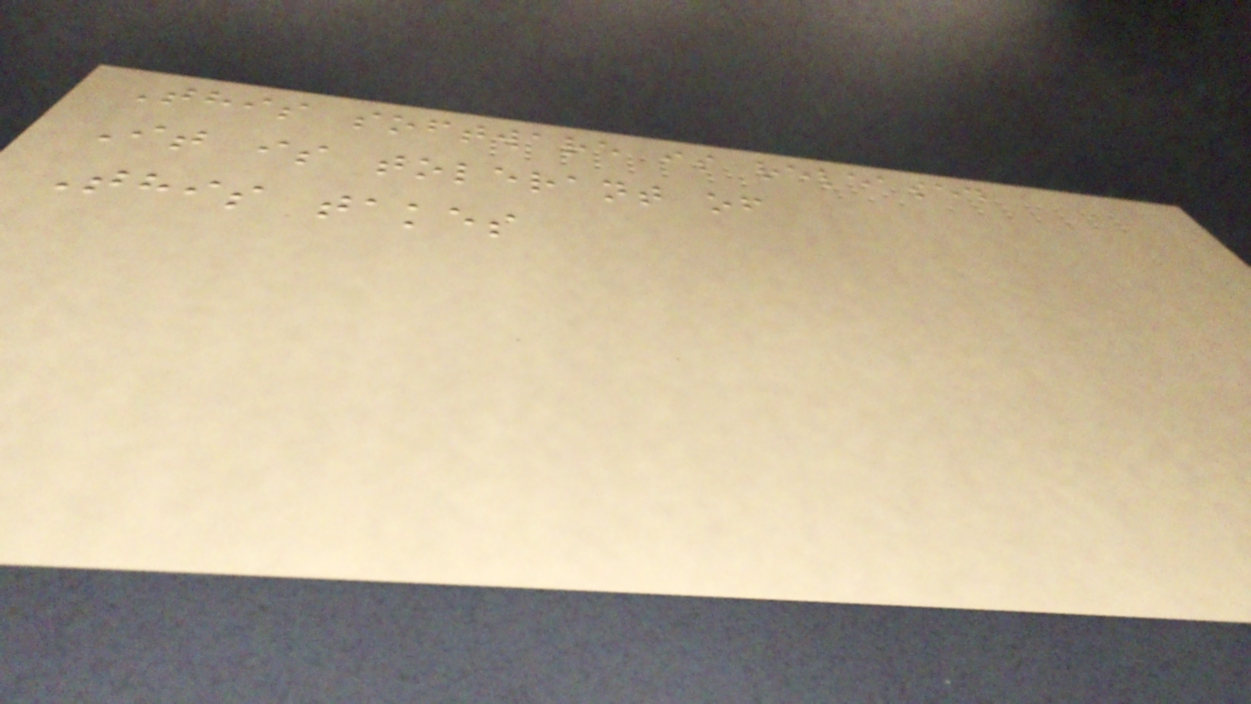This software is released
It is tolerant of
This takes
